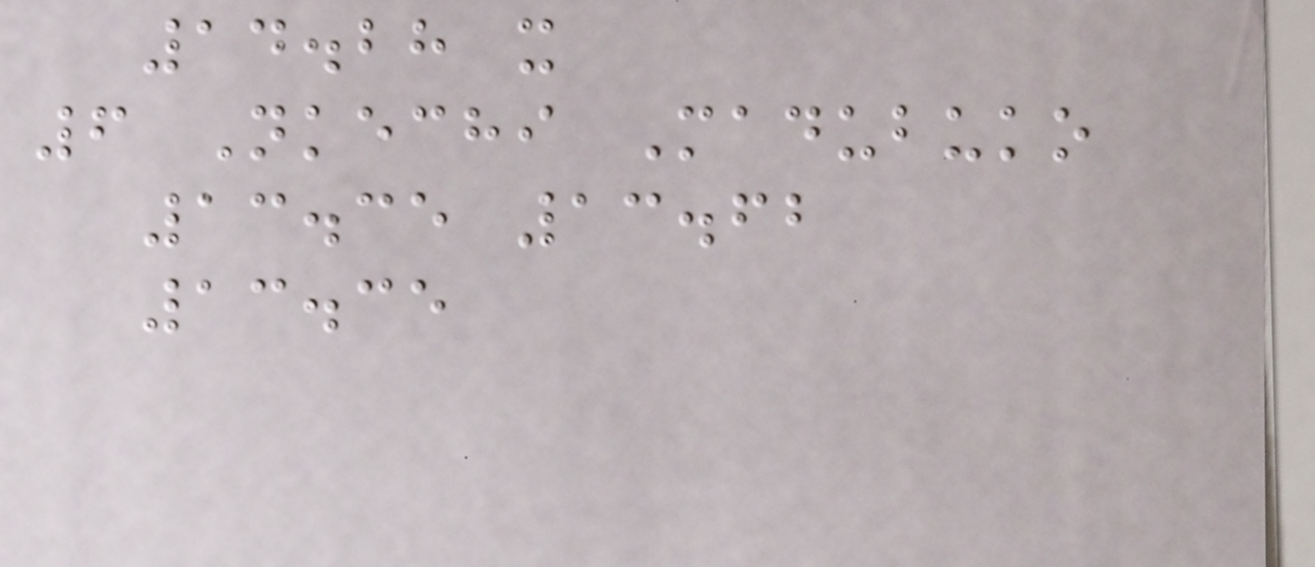14.28 x
6 Nkechi Madubuko
13.35 13.62
13.35
